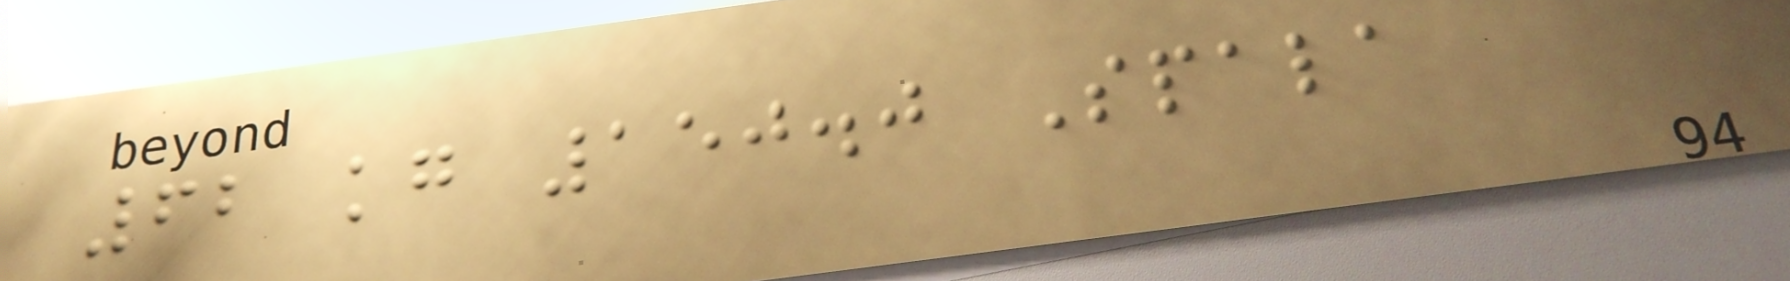62 kg 150.0 Spala
